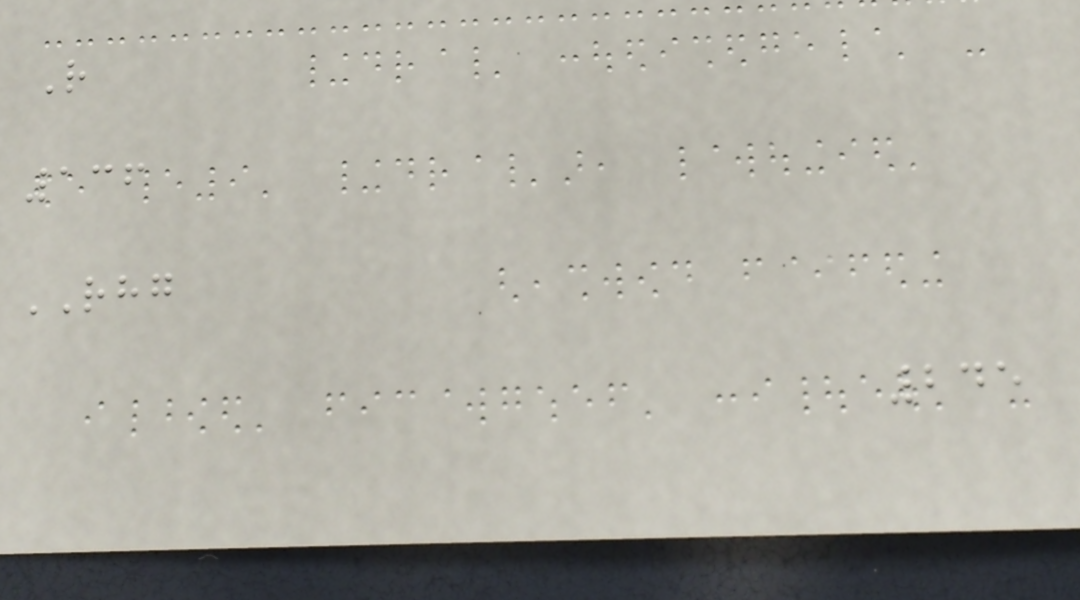R
136
RHG
245
